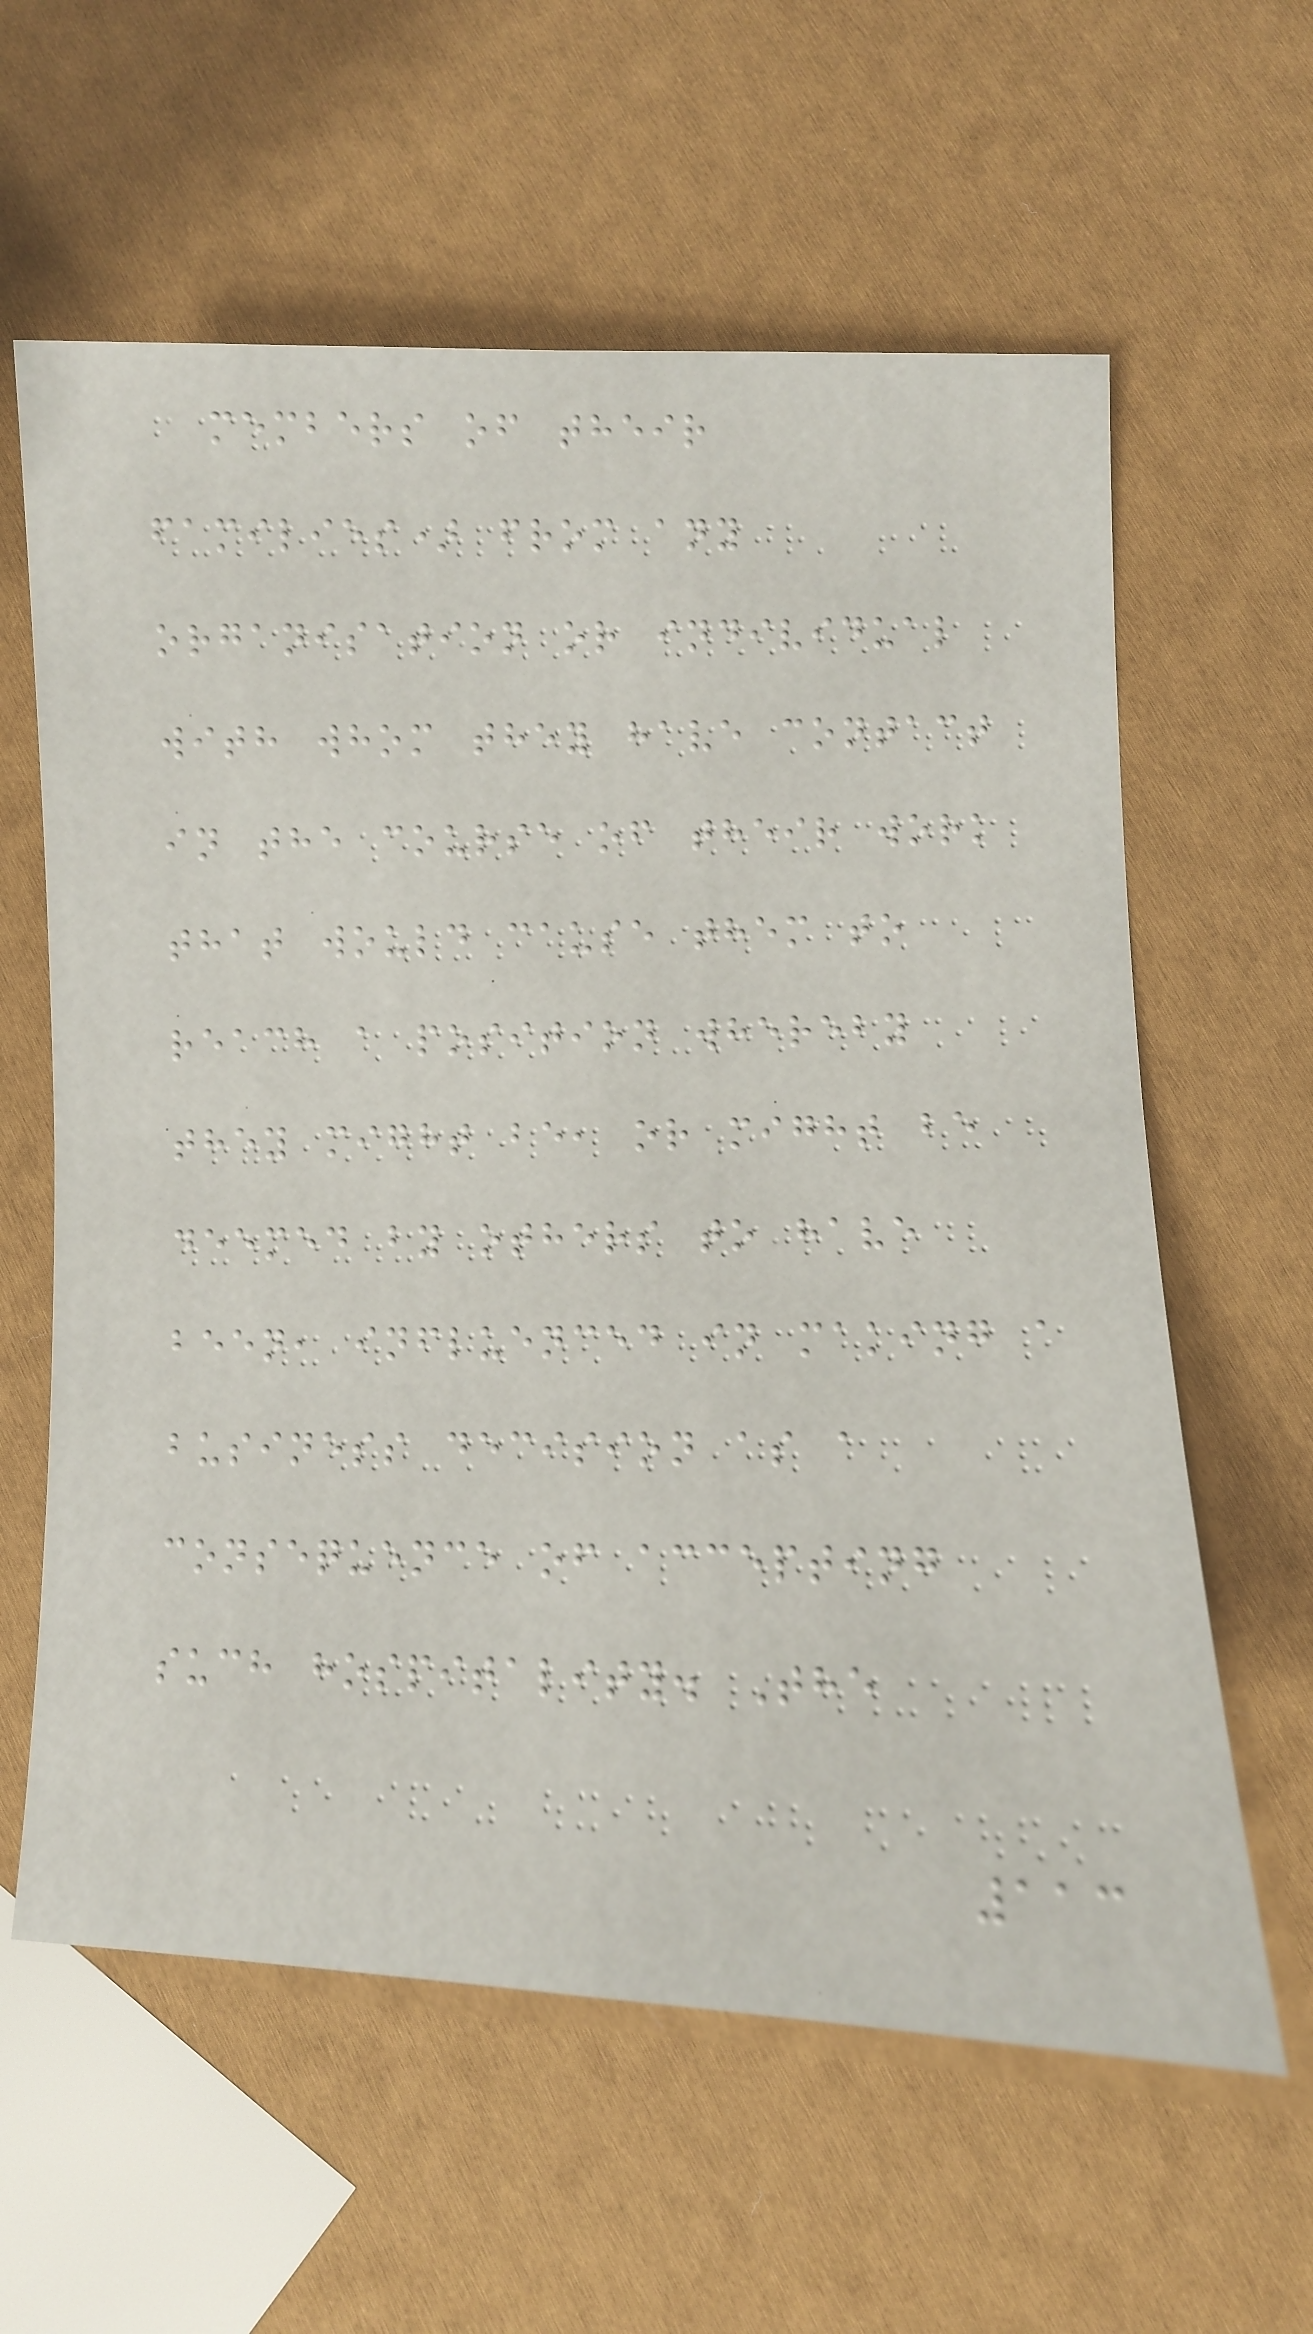members of their
families) from any
organisation or individual
with whom they have contact
in the course of their work
that would cause them to
reach a position whereby
they might be, or might be
deemed by others to have
been, influenced in making a
business decision as a
consequence of accepting
such hospitality. The
113
